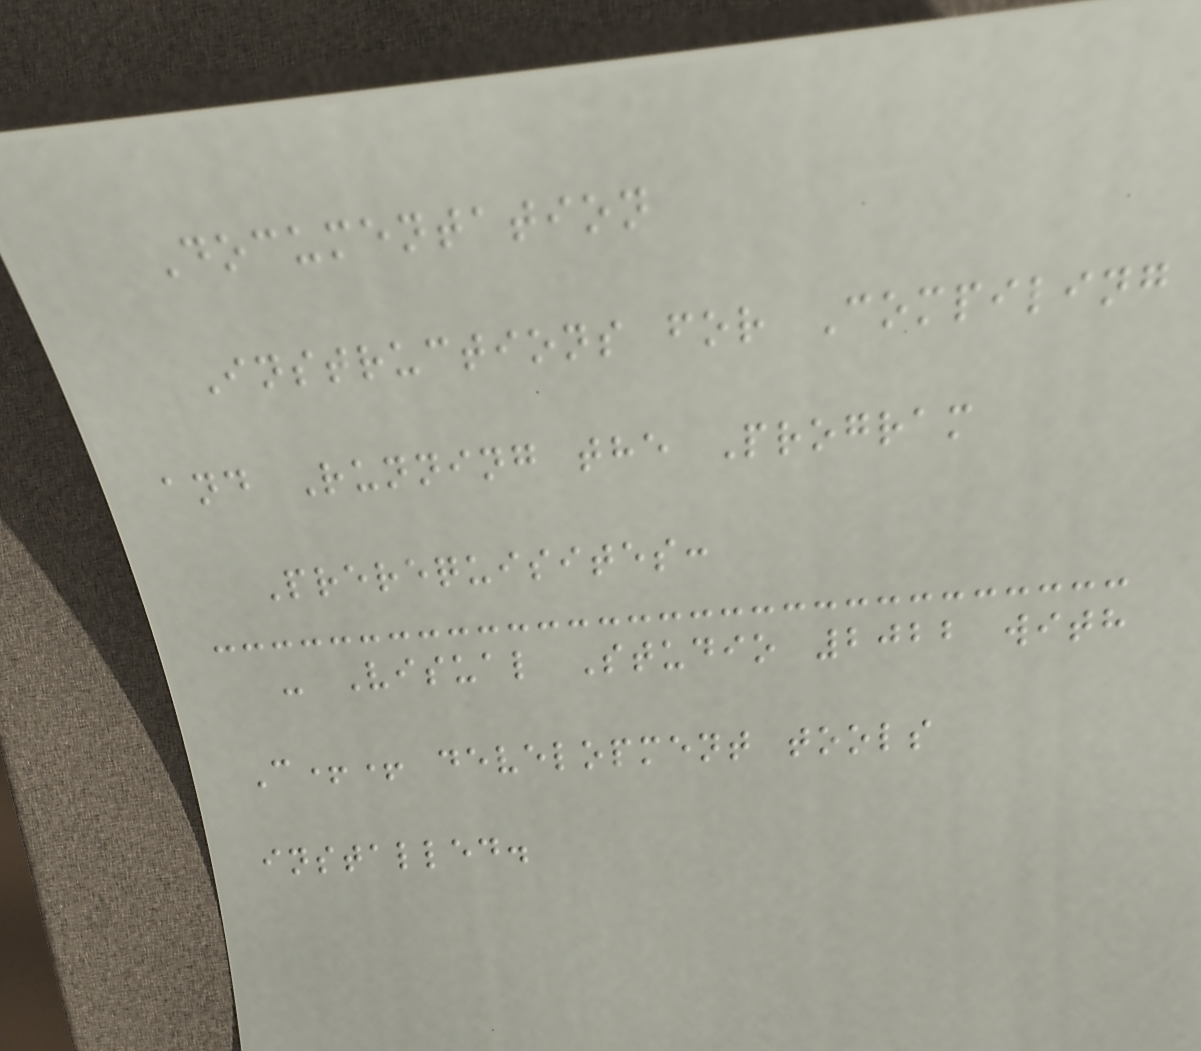Documentation
Instructions for Compiling
and Running the Program
Prerequisites:
- Visual Studio 2022 with
C++ development tools
installed.
